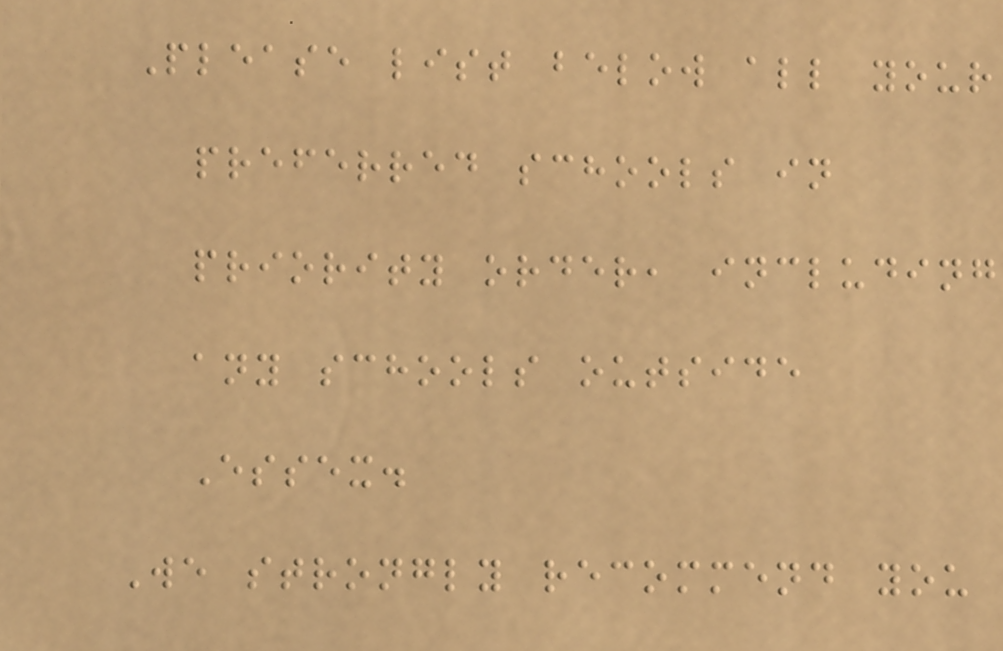Please list below all your
preferred schools in
priority order, including
any schools outside
Essex.
We strongly recommend you
